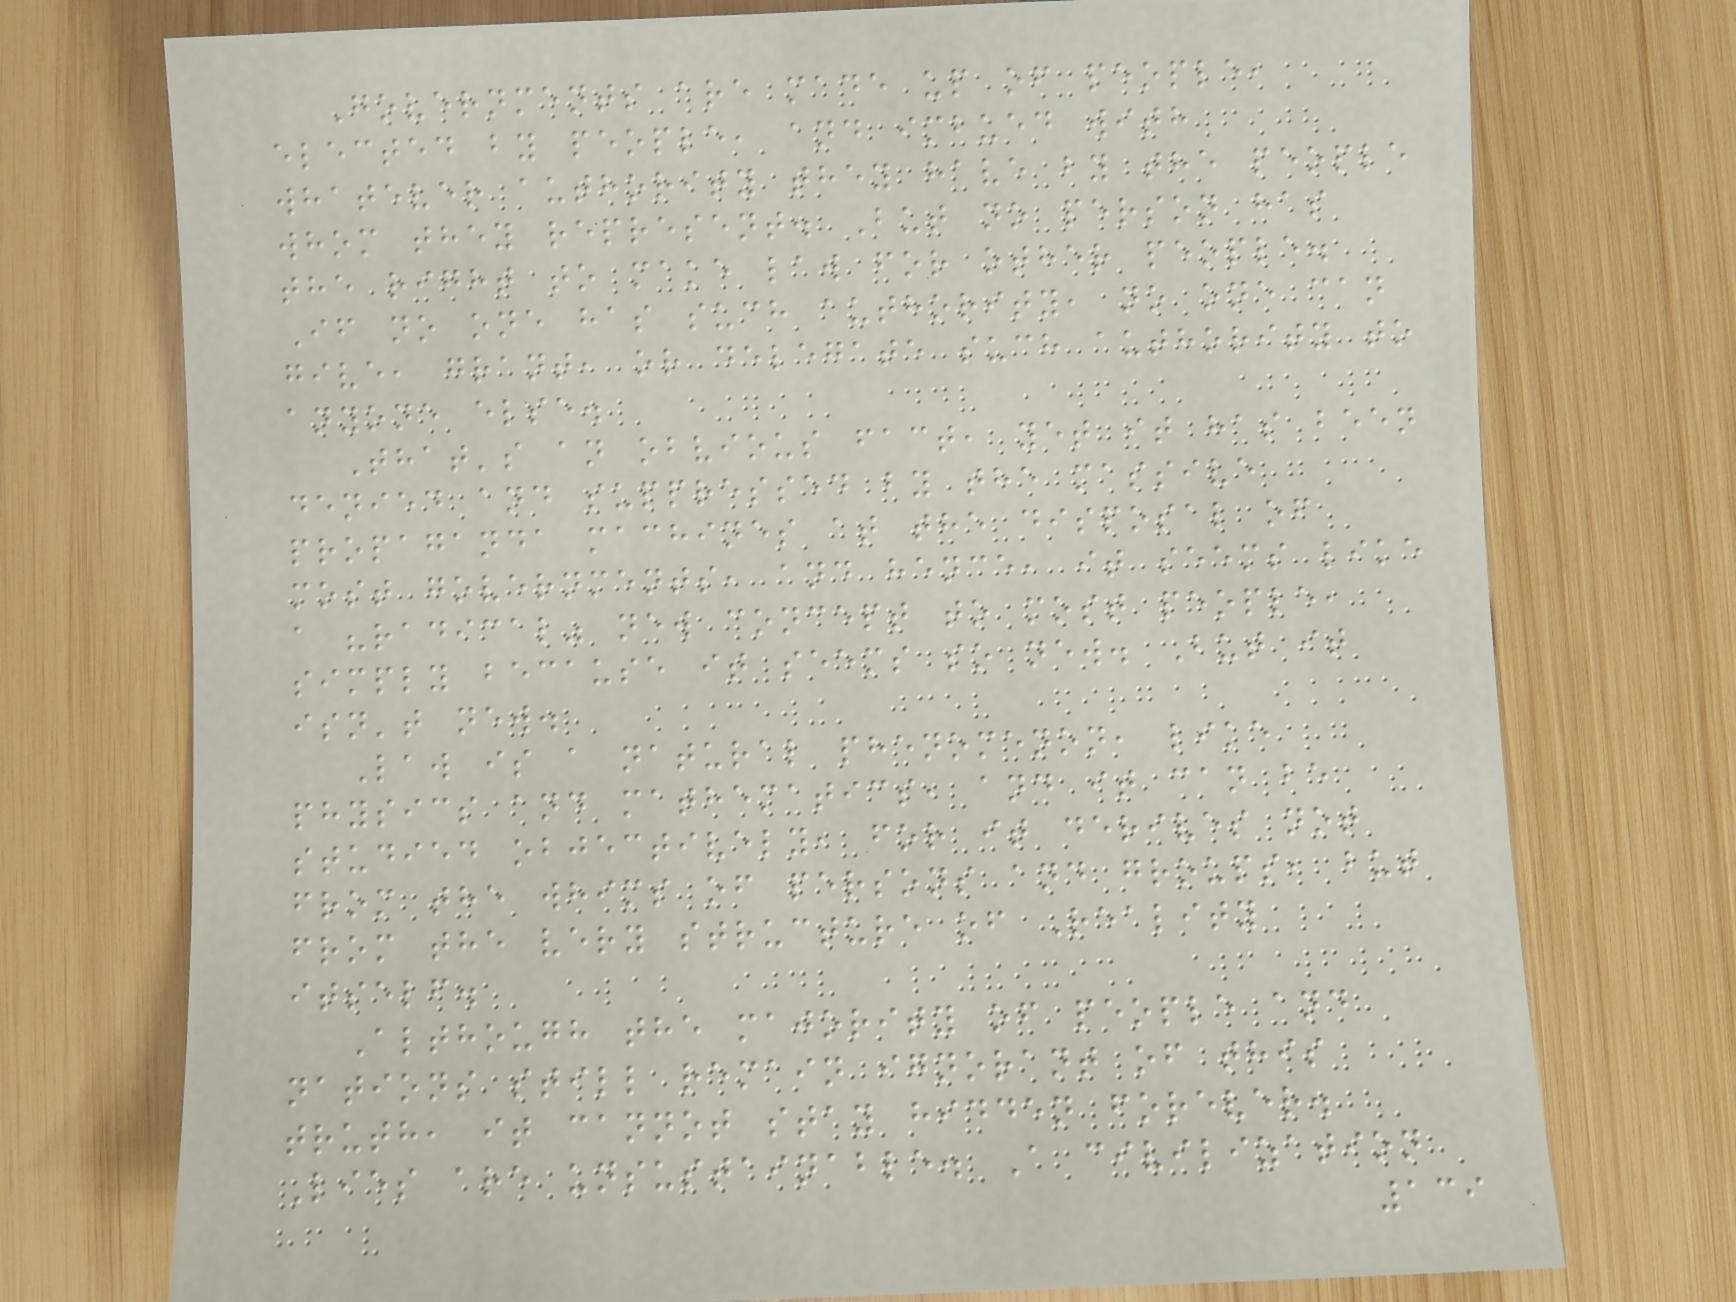Governments are made up of people,
elected by people, and imbued with
whatever authority they have by the people
whom they represent. But no person has
the right to make law for other people.
If no one has such authority, no one can
give, grant, or delegate such authority to
anyone else.
That's an obvious fact, yet it has been
denied and suppressed by the massive
propaganda machines at the disposal of
most governments, and hence, it seems like
a "radical" new concept to most people,
simply because it seems so new. But it
isn't new.
Law is a natural phenomenon, like
physics and mathematics, and it can be
studied objectively, for it derives not
from the whims of persons and groups, but
from the very structure of Reality
itself.
Although the majority of people and
nations still remain ignorant of this
truth, it cannot stay hidden forever.
Lies are unsustainable. A civilization
139
